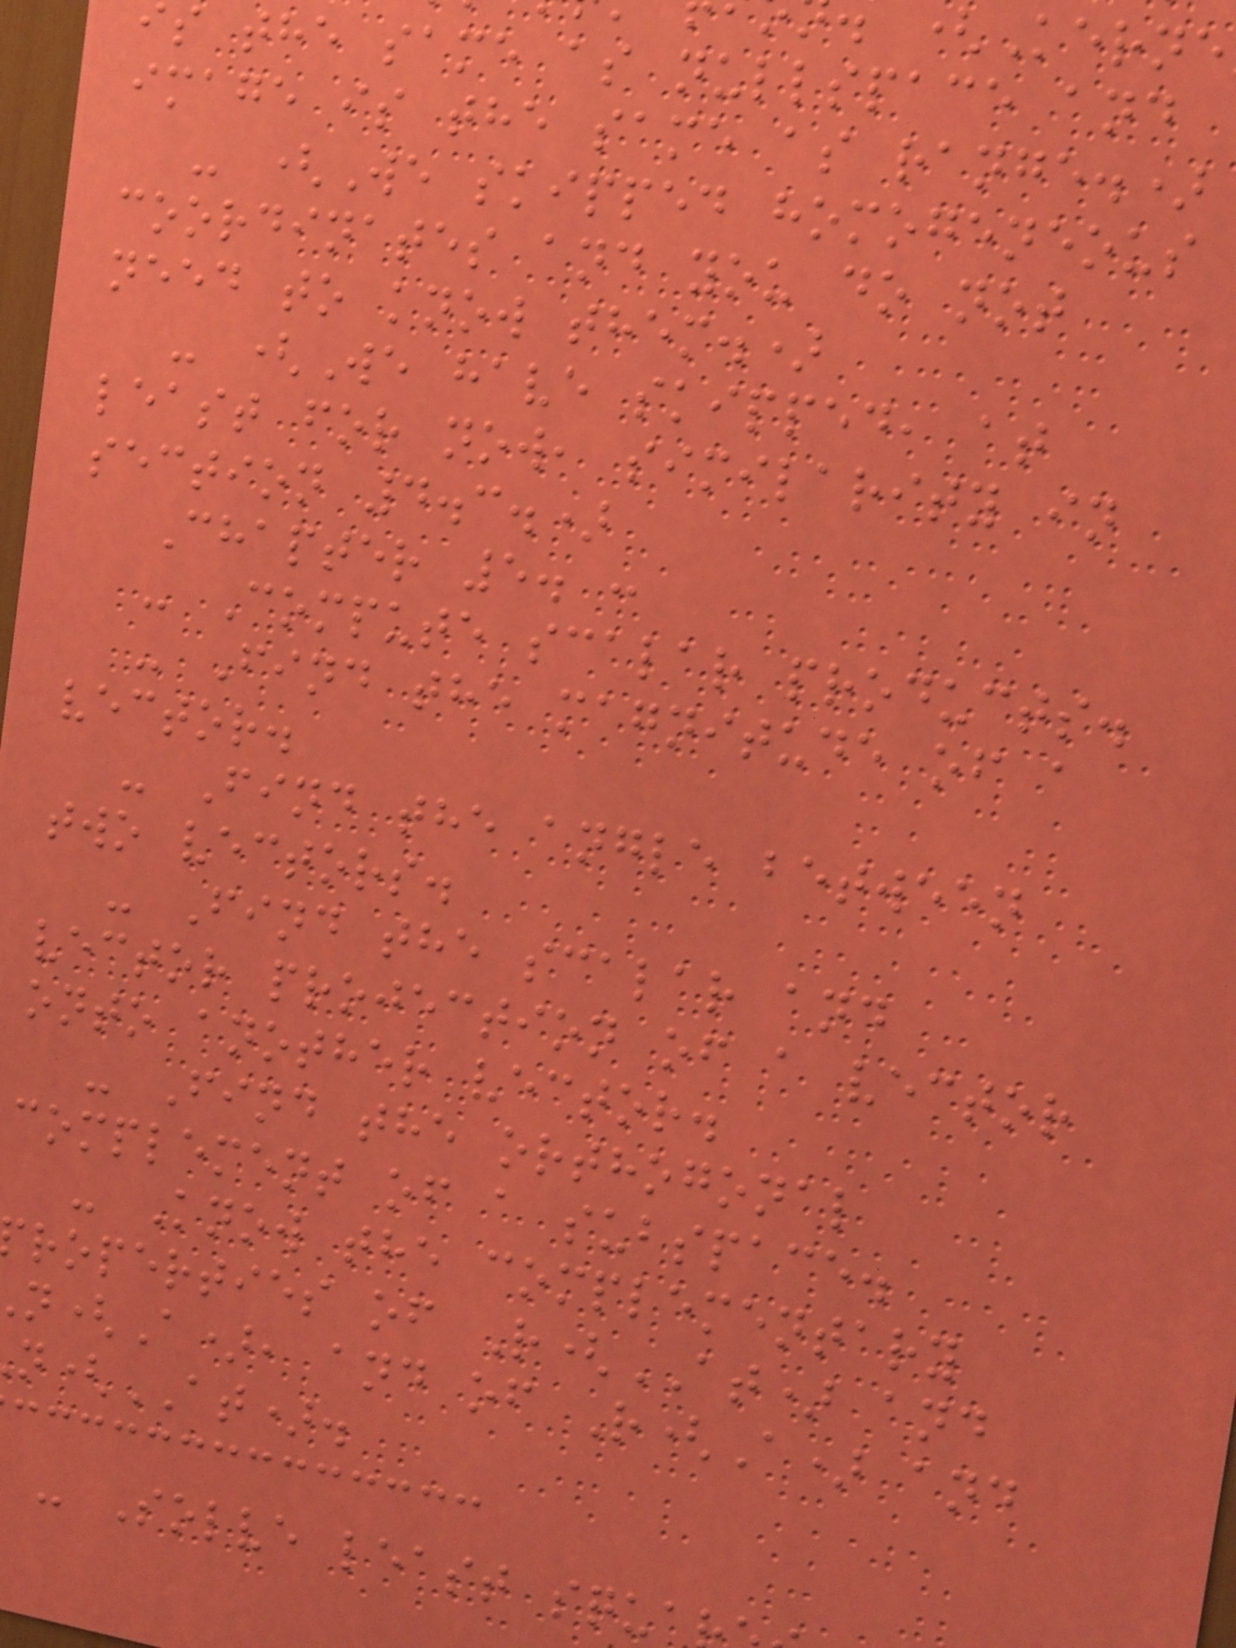(Kerne
s the same as nullspace and
image is the same as range.)
- (We skipped homogeneous
coordinates and you do not
need to know them.)
- (We have skipped, at
least for now, similarity in
section 4.3.)
Chapter 5. :
- Compute scalar products.
- Find the magnitude of a
vector.
- Find the angle between
two vectors.
- Find the scalar and
vector projection of a vector
onto another vector.
- Find the orthogonal
complement of a subspace.
- Know the complementary
roperties of R(AT) and
(A), and of R(A) and
(AT).
- Solve least squa
